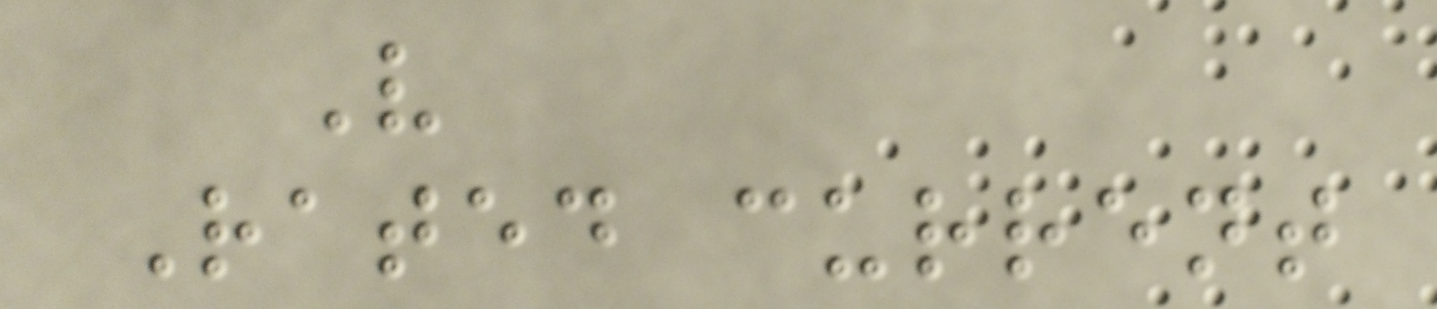V
Rated current
